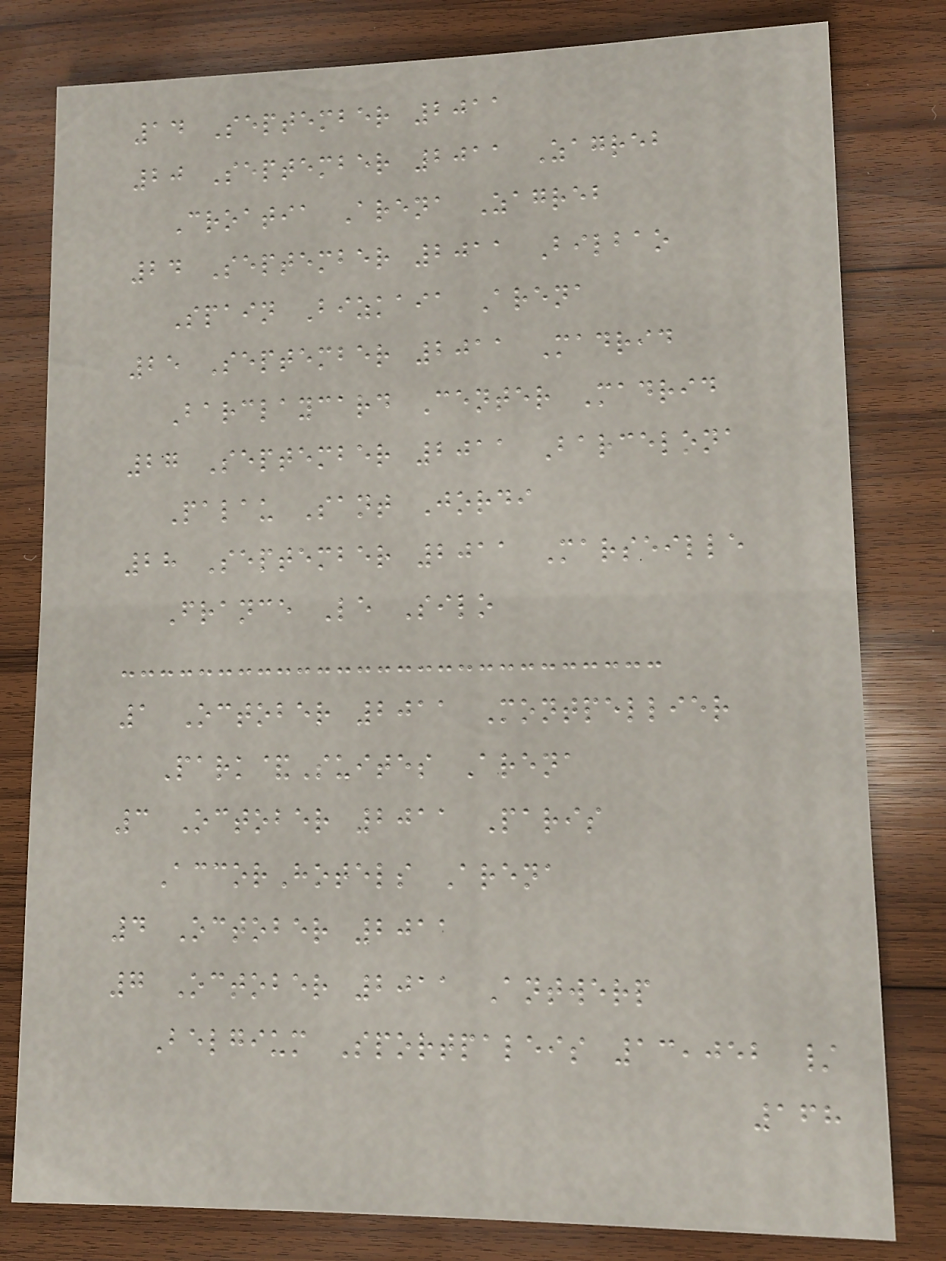14 September 2011
20 September 2011 Zagreb
Croatia Arena Zagreb
24 September 2011 Bilbao
Spain Bizkaia Arena
25 September 2011 Madrid
Barclaycard Center Madrid
27 September 2011 Barcelona
Palau Sant Jordi
28 September 2011 Marseille
France Le Silo
1 October 2011 Montpellier
Park&Suites Arena
3 October 2011 Paris
AccorHotels Arena
4 October 2011
7 October 2011 Antwerp
Belgium Sportpaleis 13,052 /
168
